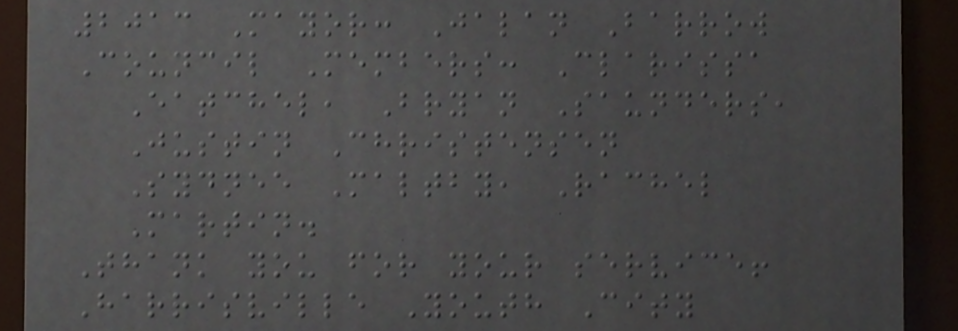2013 Mayor: Jalan Barrow
Council Members: Clarissa
Eatchel, Bryan Saunders,
Justin Christensen
Sydnee Maltby, Rachel
Martin.
Thank you for your service!
Harrisville Youth City
